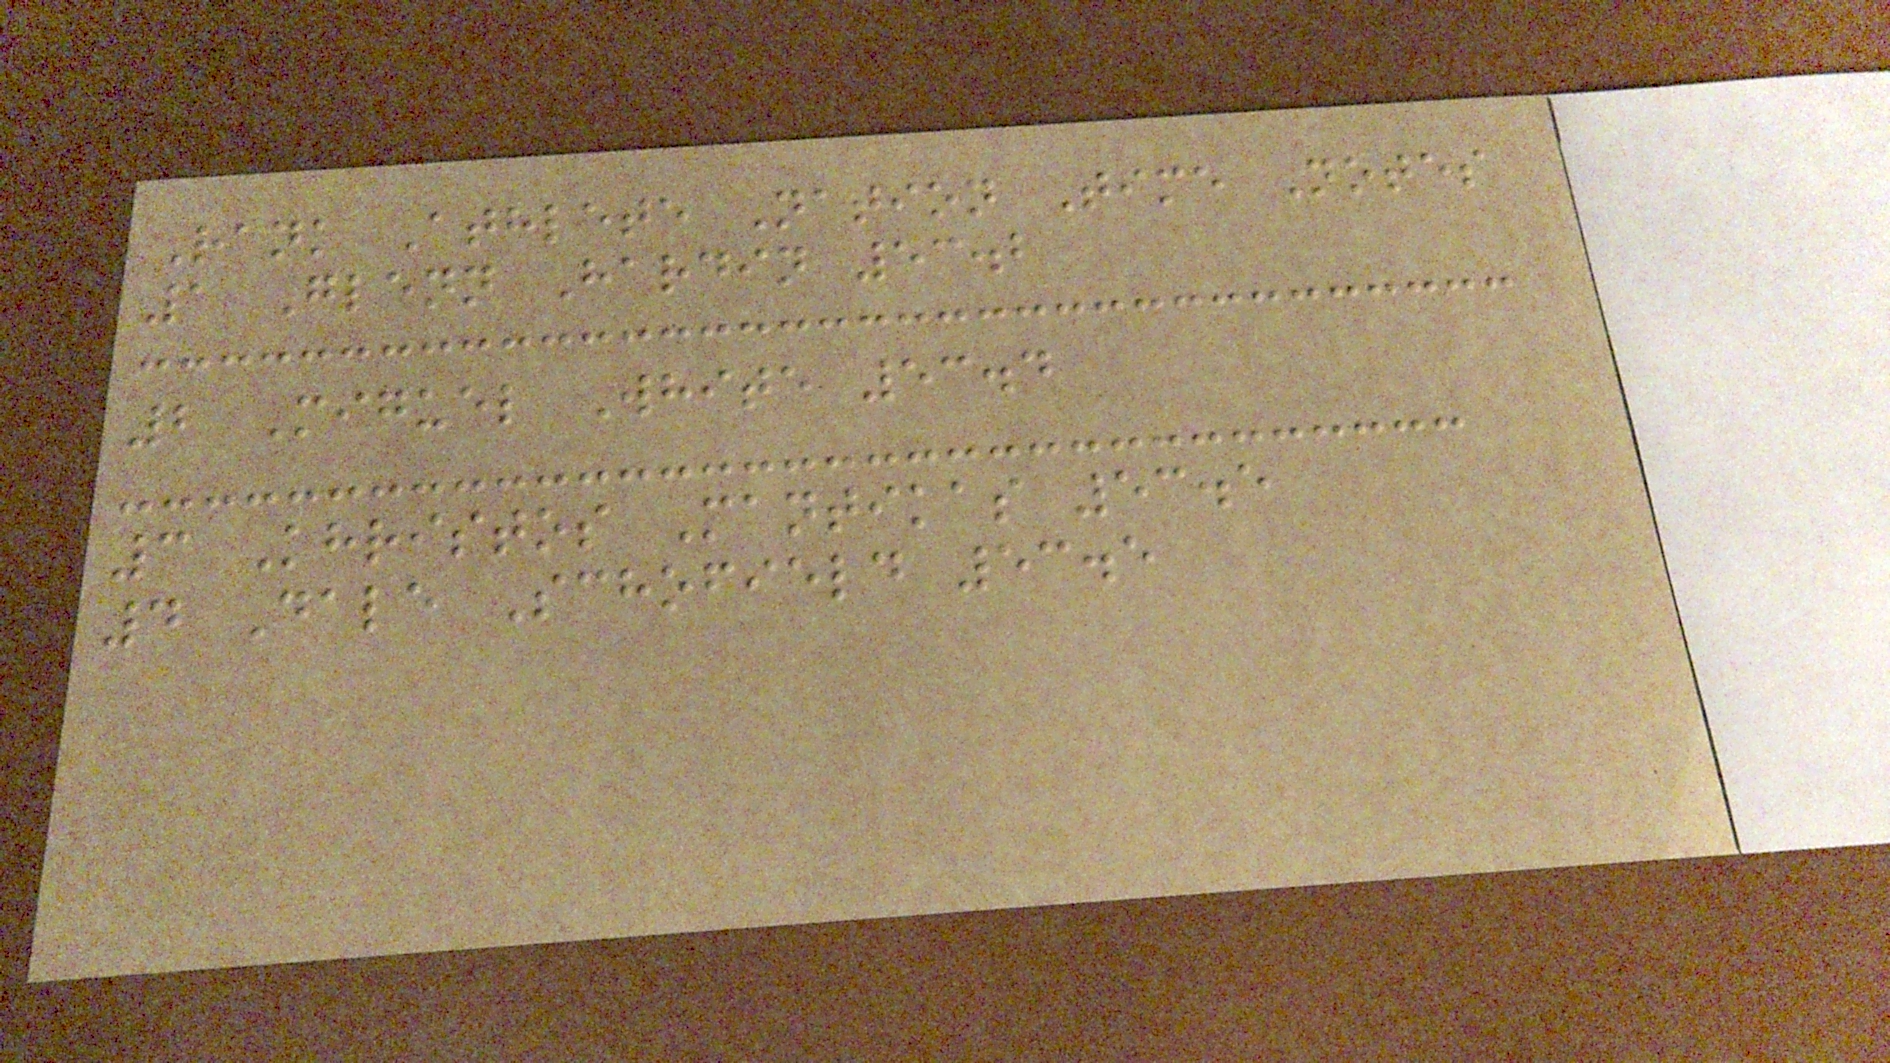Rank Athlete Nation Time Notes
1 Glenn Hardin 53.2
2 Miguel White 53.4
3 Khristos Mantikas 53.5
4 Dale Schofield 53.5
